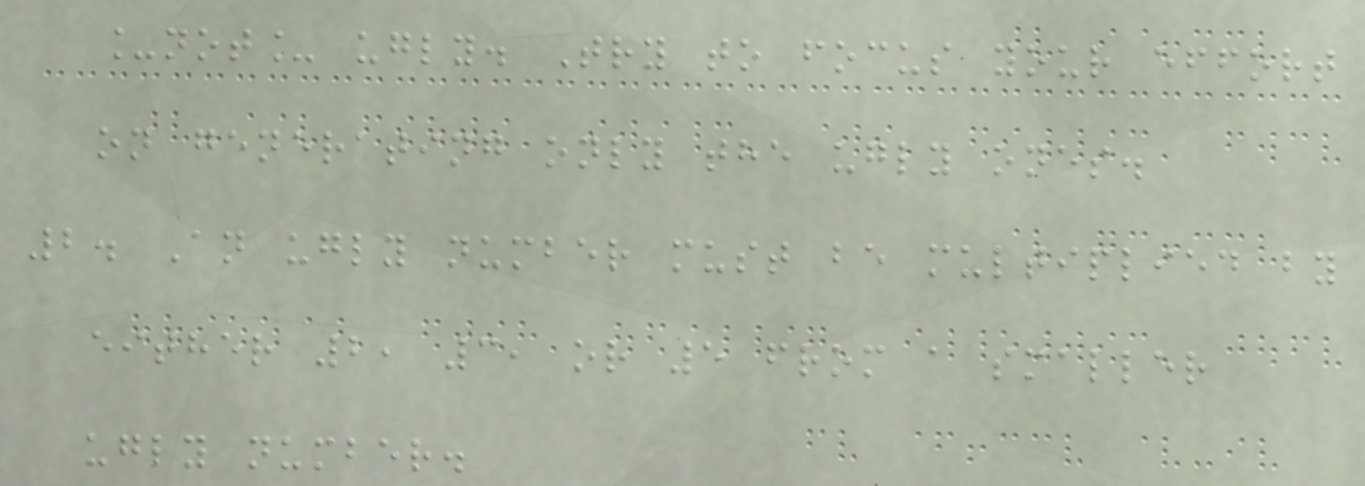_not_ ugly. Try to focus your effort
on generating only the ugly ones.
2. An ugly number must be multiplied by
either 2, 3, or 5 from a smaller
ugly number.
